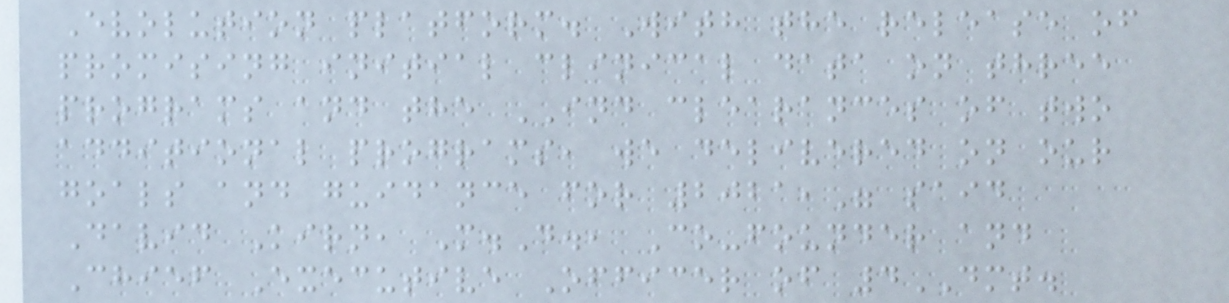Evolution platform. With the release of
promising initial clinical data on three
programs and the IND clearances of two
additional programs, we delivered on our
goals and guidance for 2021," said
David Kirn, M.D., Co-founder and
Chief Executive Officer of 4DMT.
